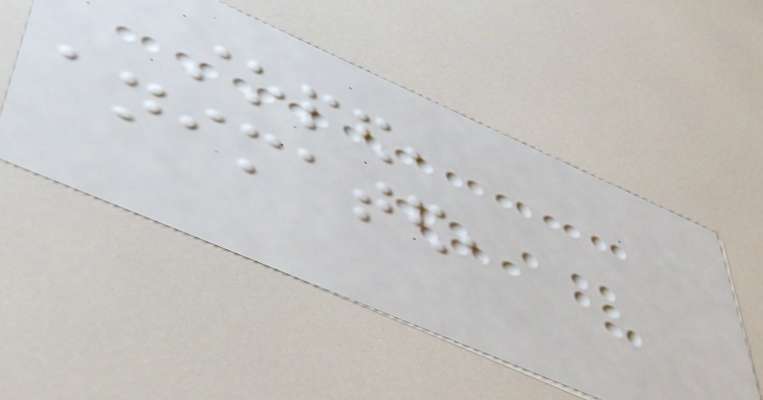stoped,
animated,
